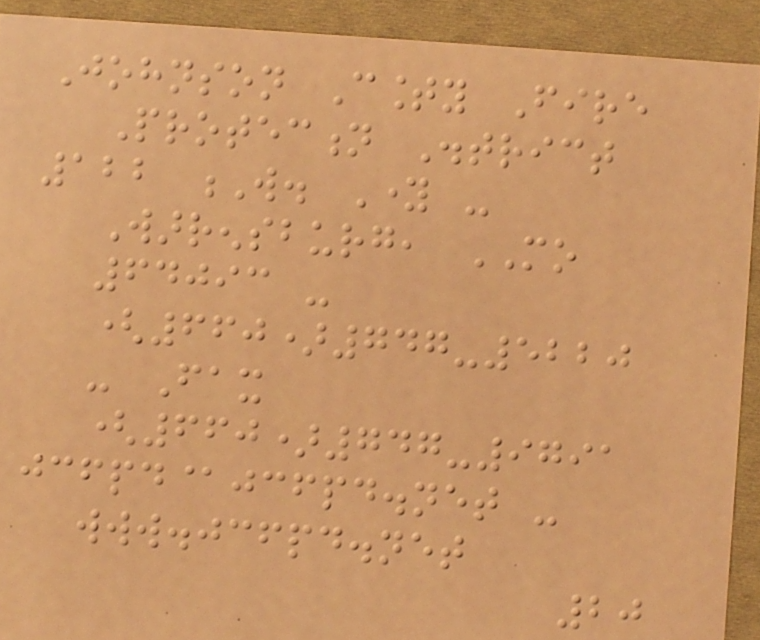Johnson County Fire
Protection District
122 W. Young -
Warrensburg, MO
64093 -
(660)747-5220
- Fax
(660)747-9791
jcfpd@jcfpd.net -
www.jcfpd.net
20
